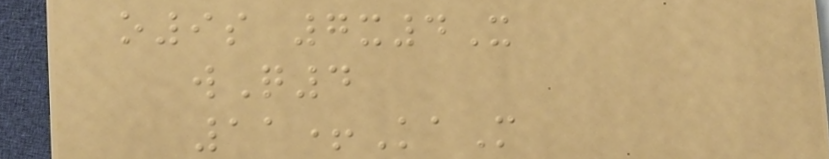o9s 7x4X
wQ4
11+KaM
